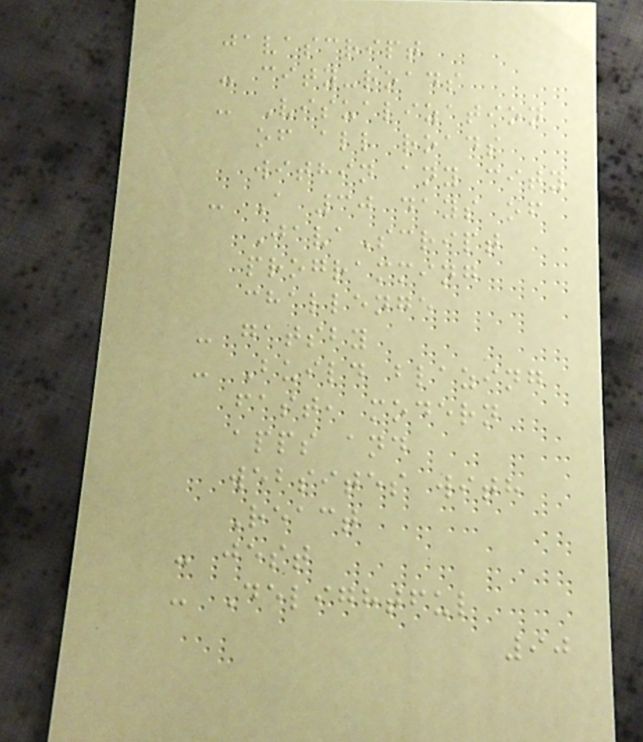javascript
- city-roads
- Visualization
of all roads
within any city
- A 30 days of
JavaScript
programming
challenge
- gatsby
- Build blazing
fast, modern
apps and
websites with
React
- jest
- Delightful
90
